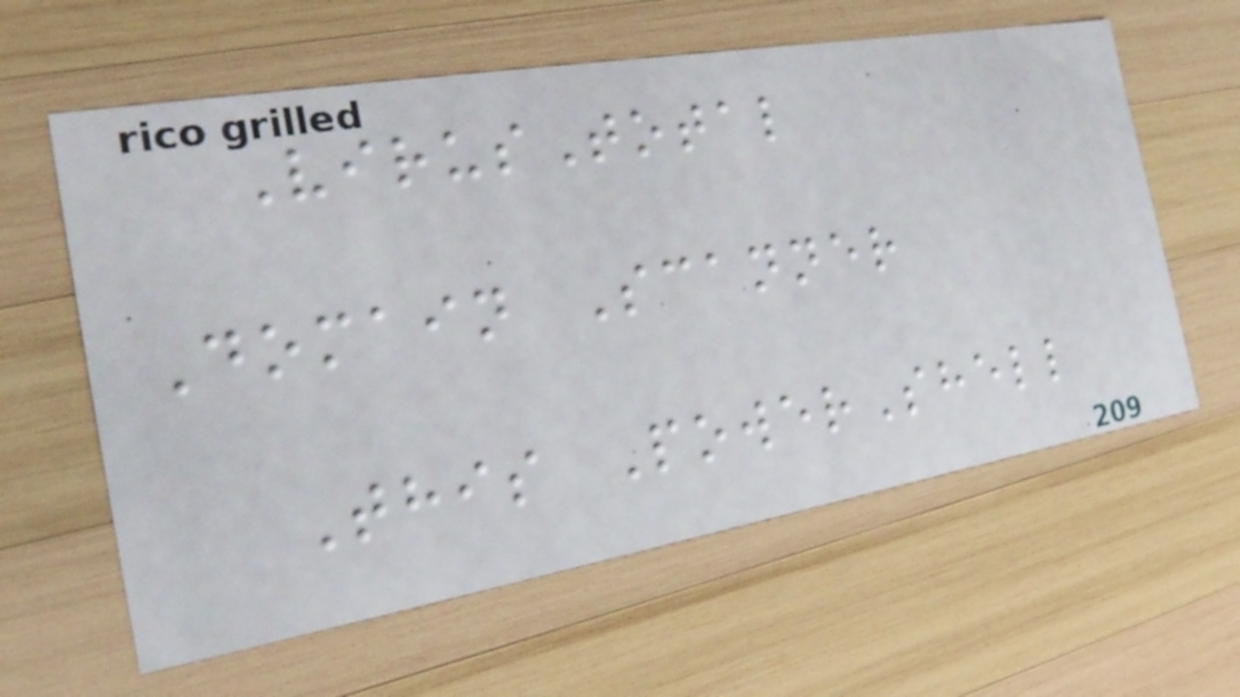VirusTotal
Domain Scanner
This PowerShell
